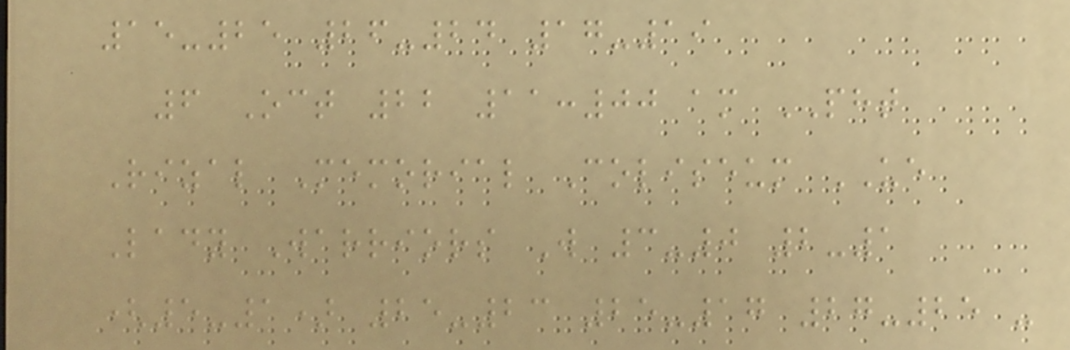15-25 26-24 17-19
6 Oct 22 11:00 am PHT
Rizal Memorial Coliseum UE
Lady Warriors W 3-0 2-1
(5-1) 25-23 25-17 27-25 -
